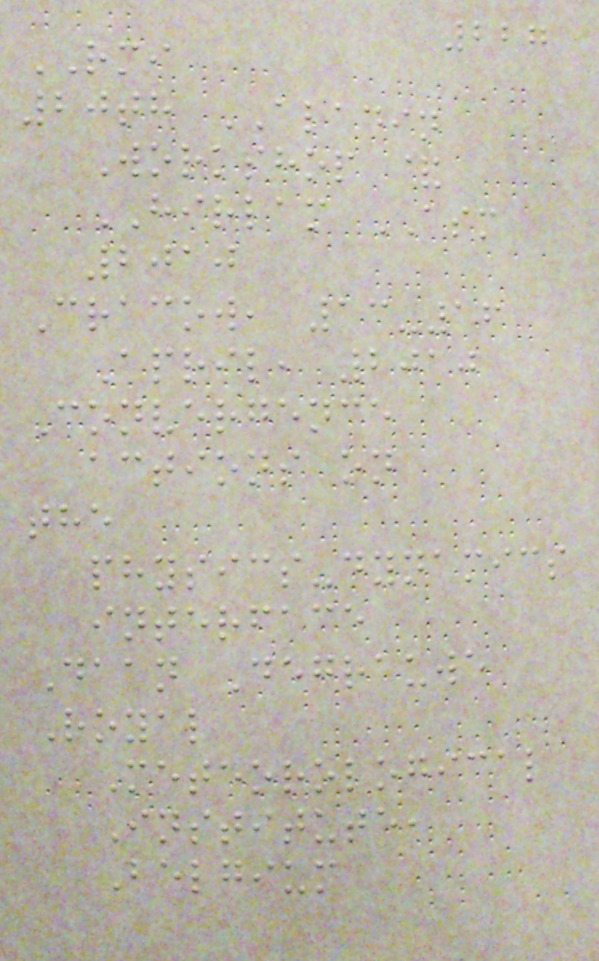227
RMI
20th ALADIN
Workshop &
HIRLAM ASM
2010
Cracow, 13-16
April, 2010
Convergence
actions on
the
physics-dynamics
interface
Daan Degrauwe
Royal
Meteorological
Institute,
Belgium
